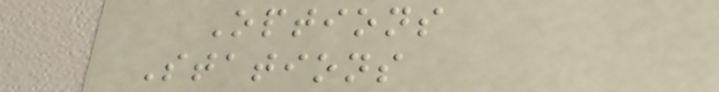Options
Stations
